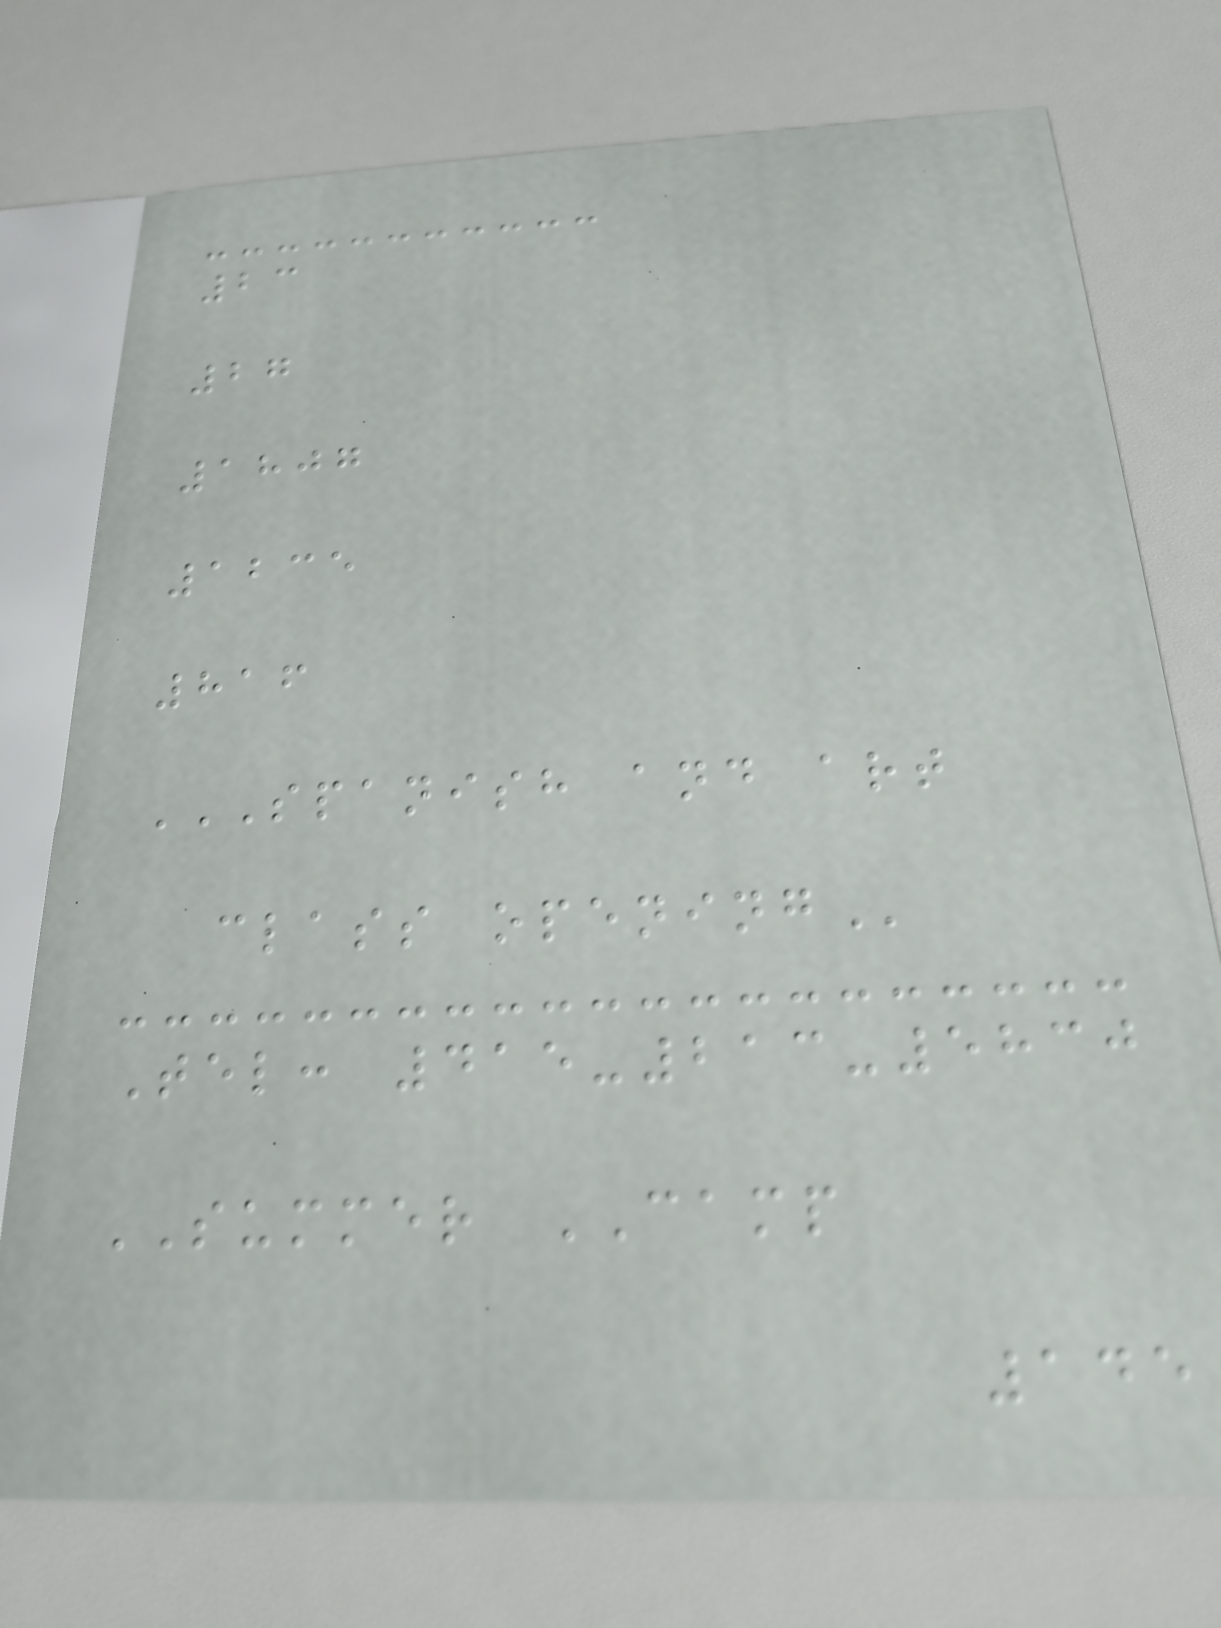23
27
1807
1235
816
SPANISH AND ART
CLASS OPENING
Tel: 415-213-5830
SUMMER CAMP
145
